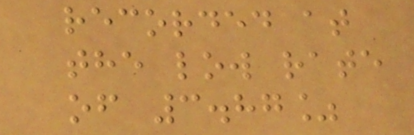recorded at
the low rate
of 3.87%
